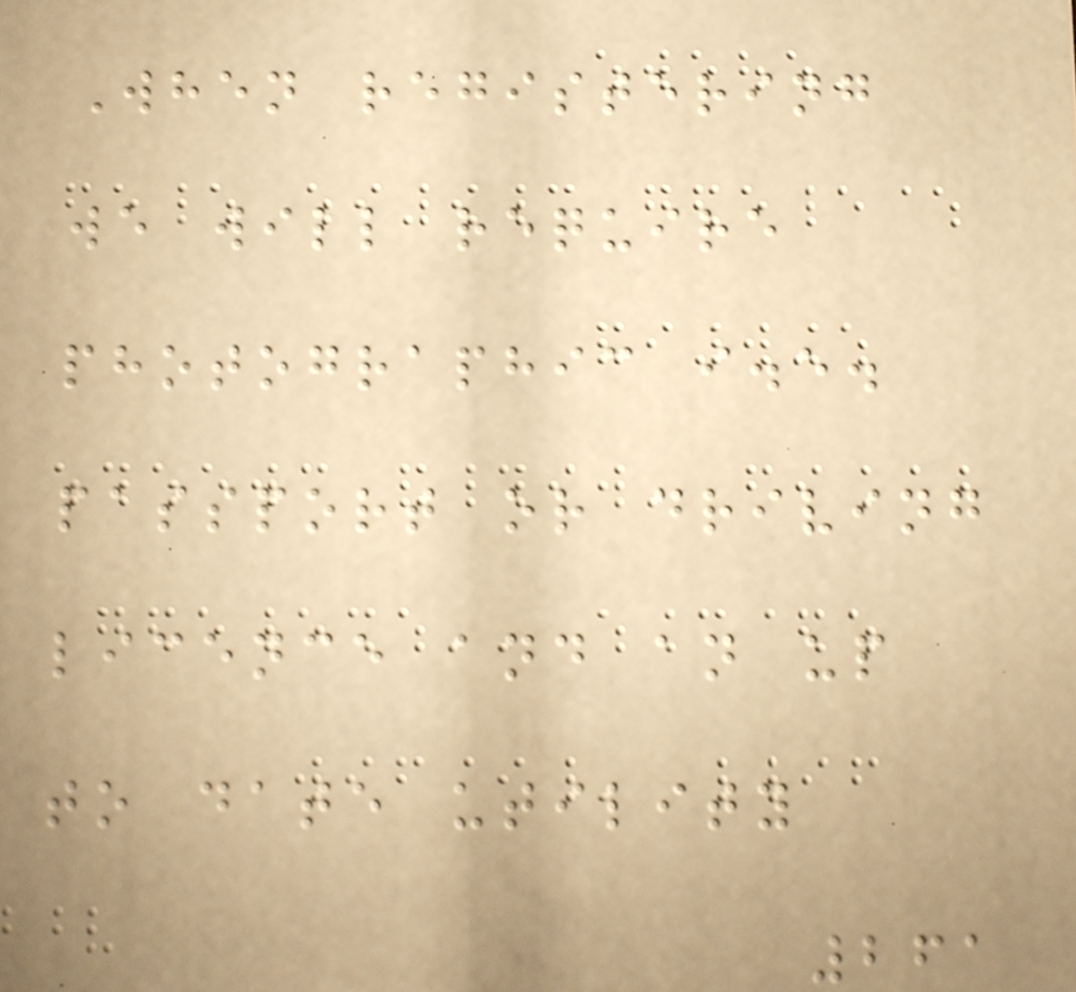When registering
we will require
photographic i.e.
passport or driving
licence and an up
to date utility
261
